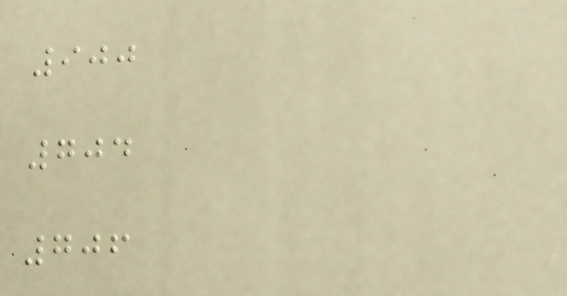900
704
706
